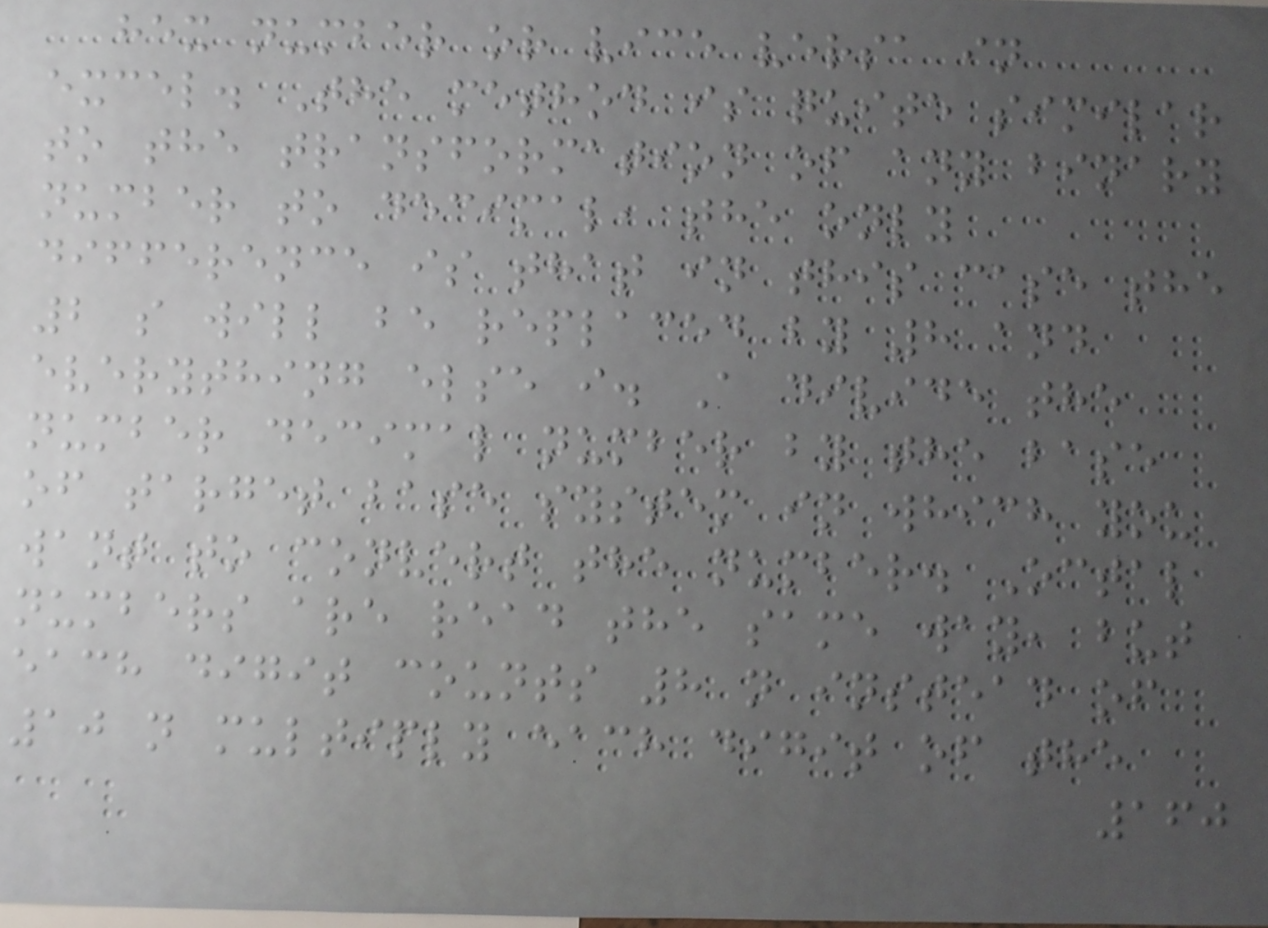hex number or vice versa in
excel. The method is quite similar
to the transformation of any binary
number to decimal, the only
difference is that in this case the
2 s will be replaced by 8 and
everything else i. A divide the
number decimal number by the base
of target base system in which you
want to convert the number. Octal
numbers are read the same way, but
each digit counts 8 n instead of
10 n multiply each digit of the
160
